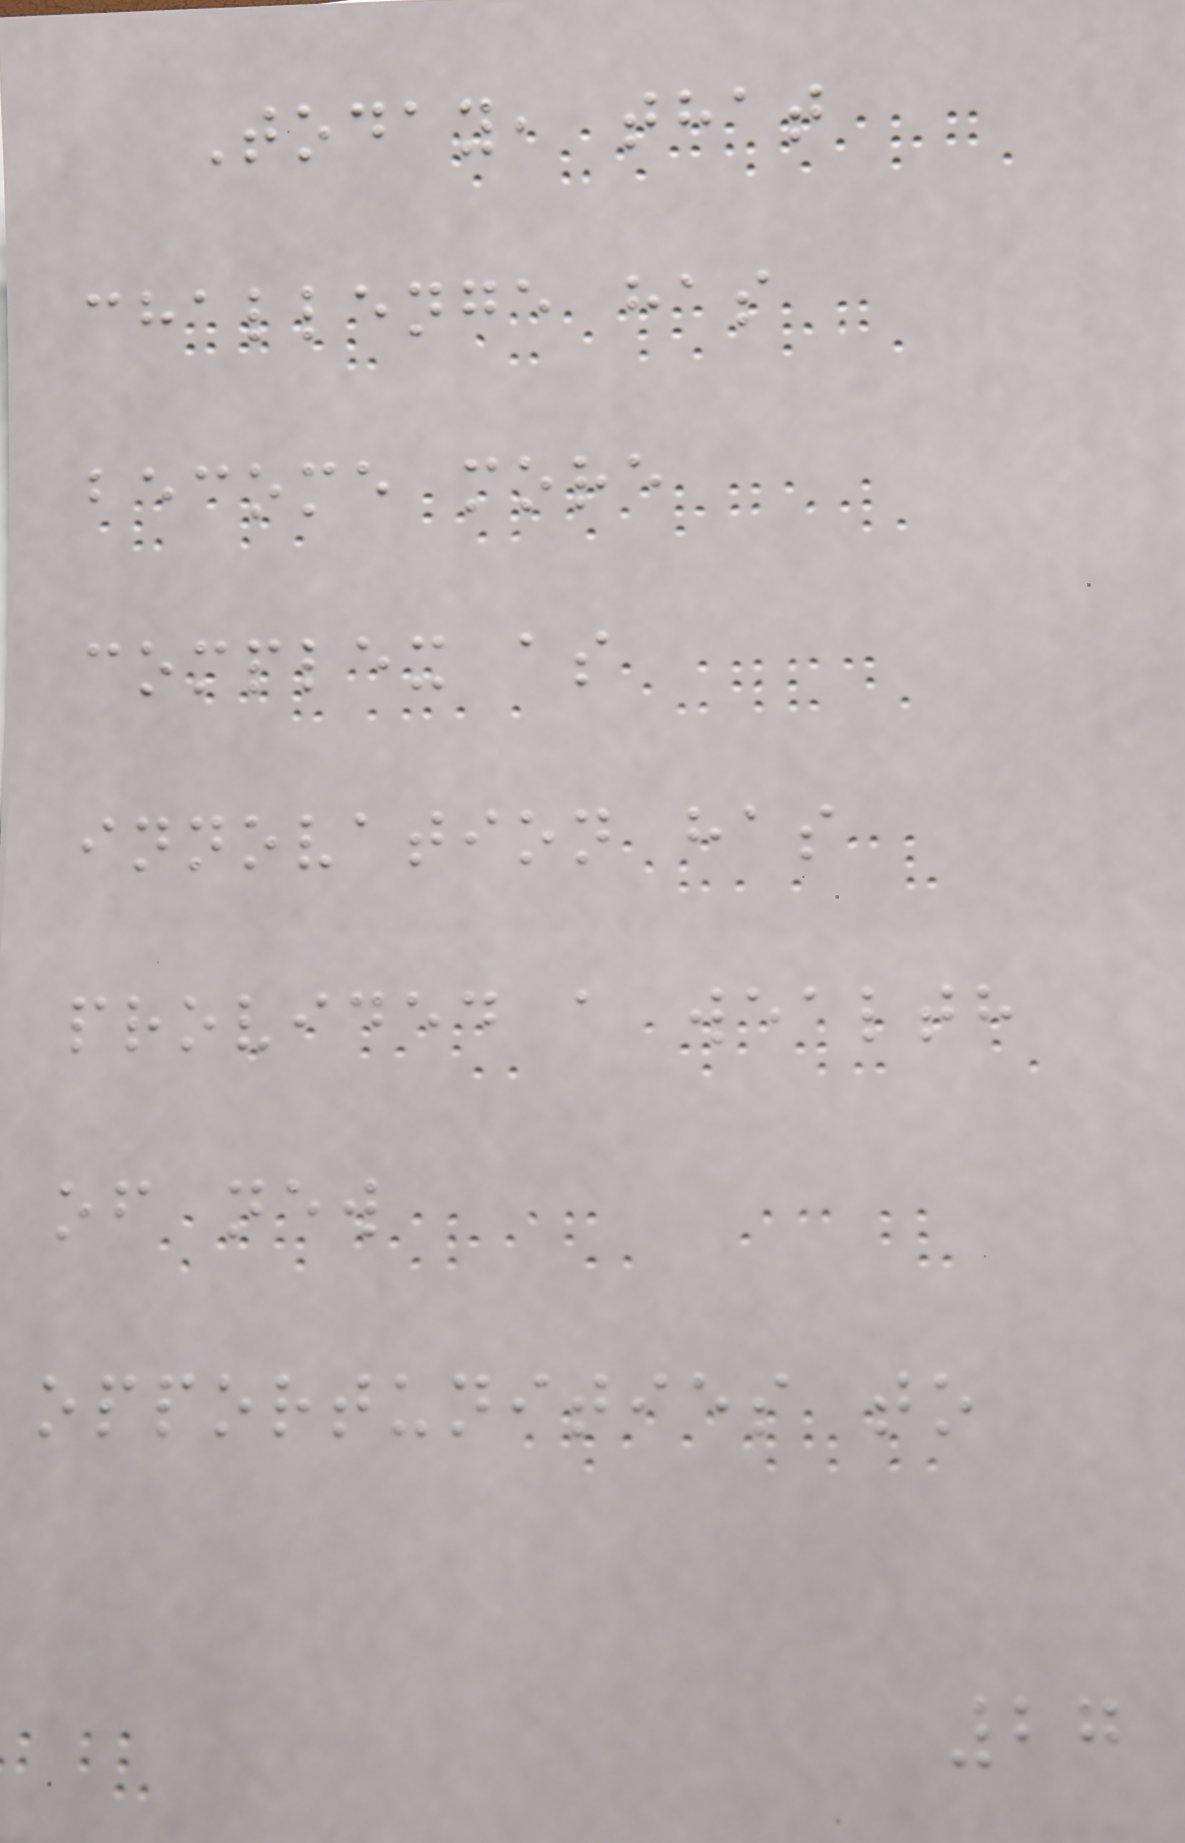Today, that
challenge has
become more
complex as
innovation has
provided a wealth
of new
opportunities to
27
